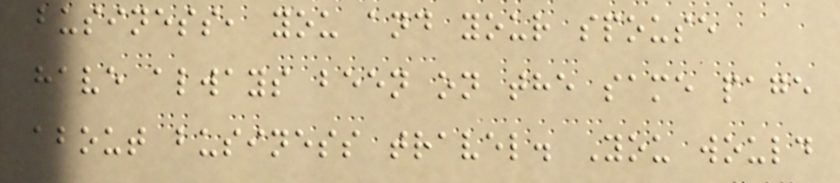business, you and your spouse
have always been on the same page
about business travel. You would
